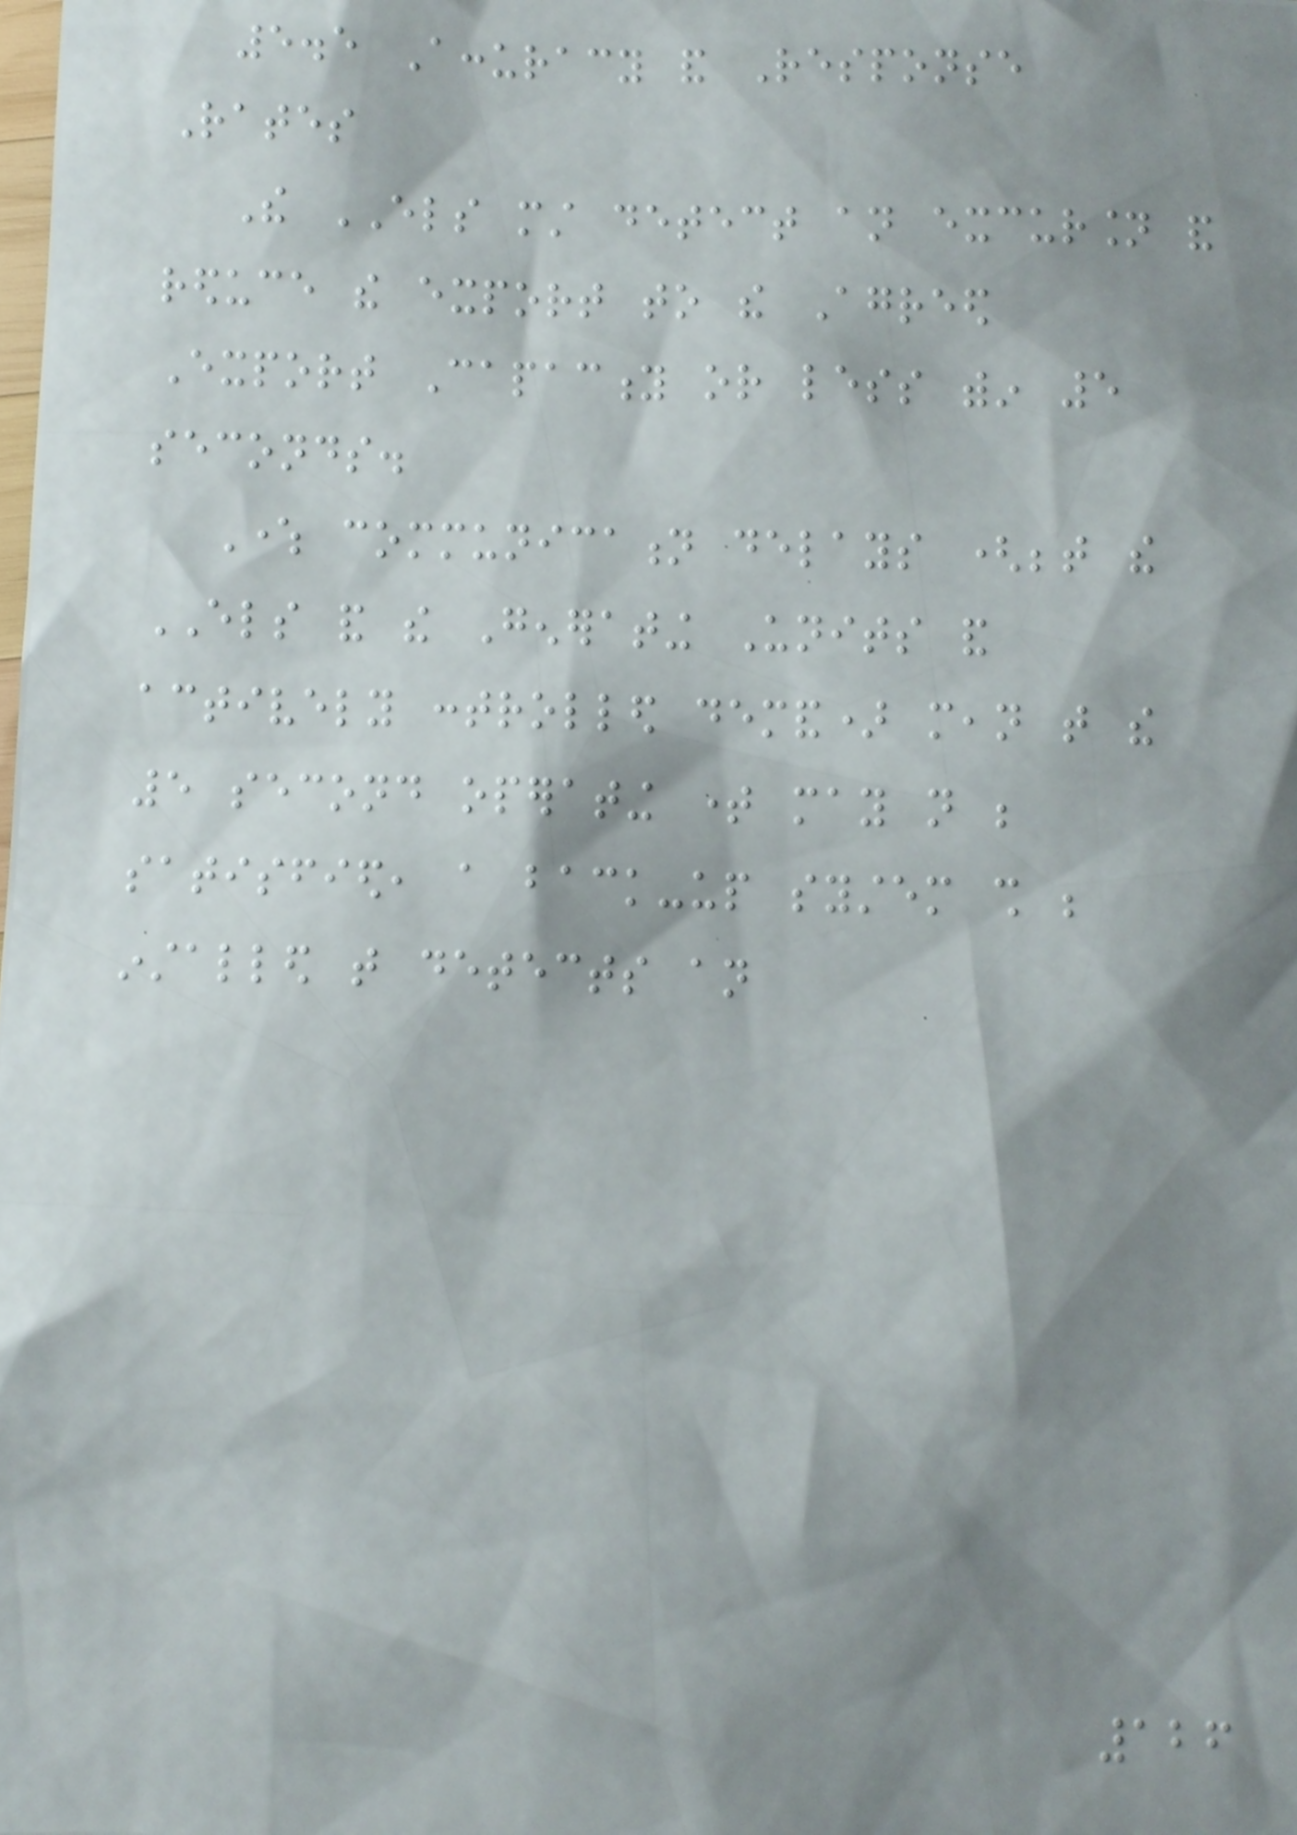5.5 Accuracy and Response
Rates
The ELS must detect an excursion and
reduce the export to the Agreed
Export Capacity or less within 5
seconds.
Where communication delays (between the
ELS and the Generating Units and
actively controlled demand) mean that the
5 second operating time may not be
satisfied, a back-up system shall be
installed that detects an
126
